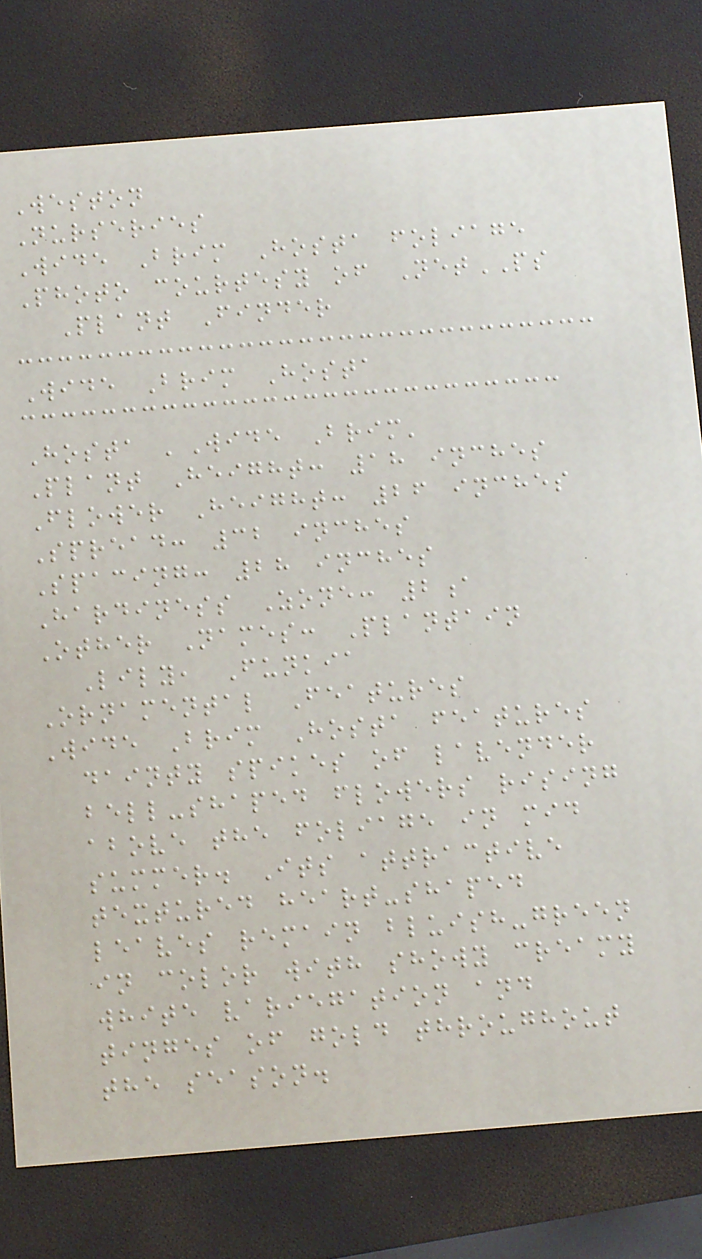Weston
Nurseries
Wide Brim Hosta foliage
Photo courtesy of NetPS
Plant Finder
Wide Brim Hosta
Hosta 'Wide Brim'
Plant Height: 18 inches
Flower Height: 26 inches
Spread: 32 inches
Spacing: 28 inches
Hardiness Zone: 2a
Other Names: Plantain
Lily, Funkia
Ornamental Features
Wide Brim Hosta features
dainty spikes of lavender
bell-shaped flowers rising
above the foliage in mid
summer. Its attractive
textured heart-shaped
leaves remain bluish-green
in color with showy creamy
white variegation and
tinges of gold throughout
the season.
